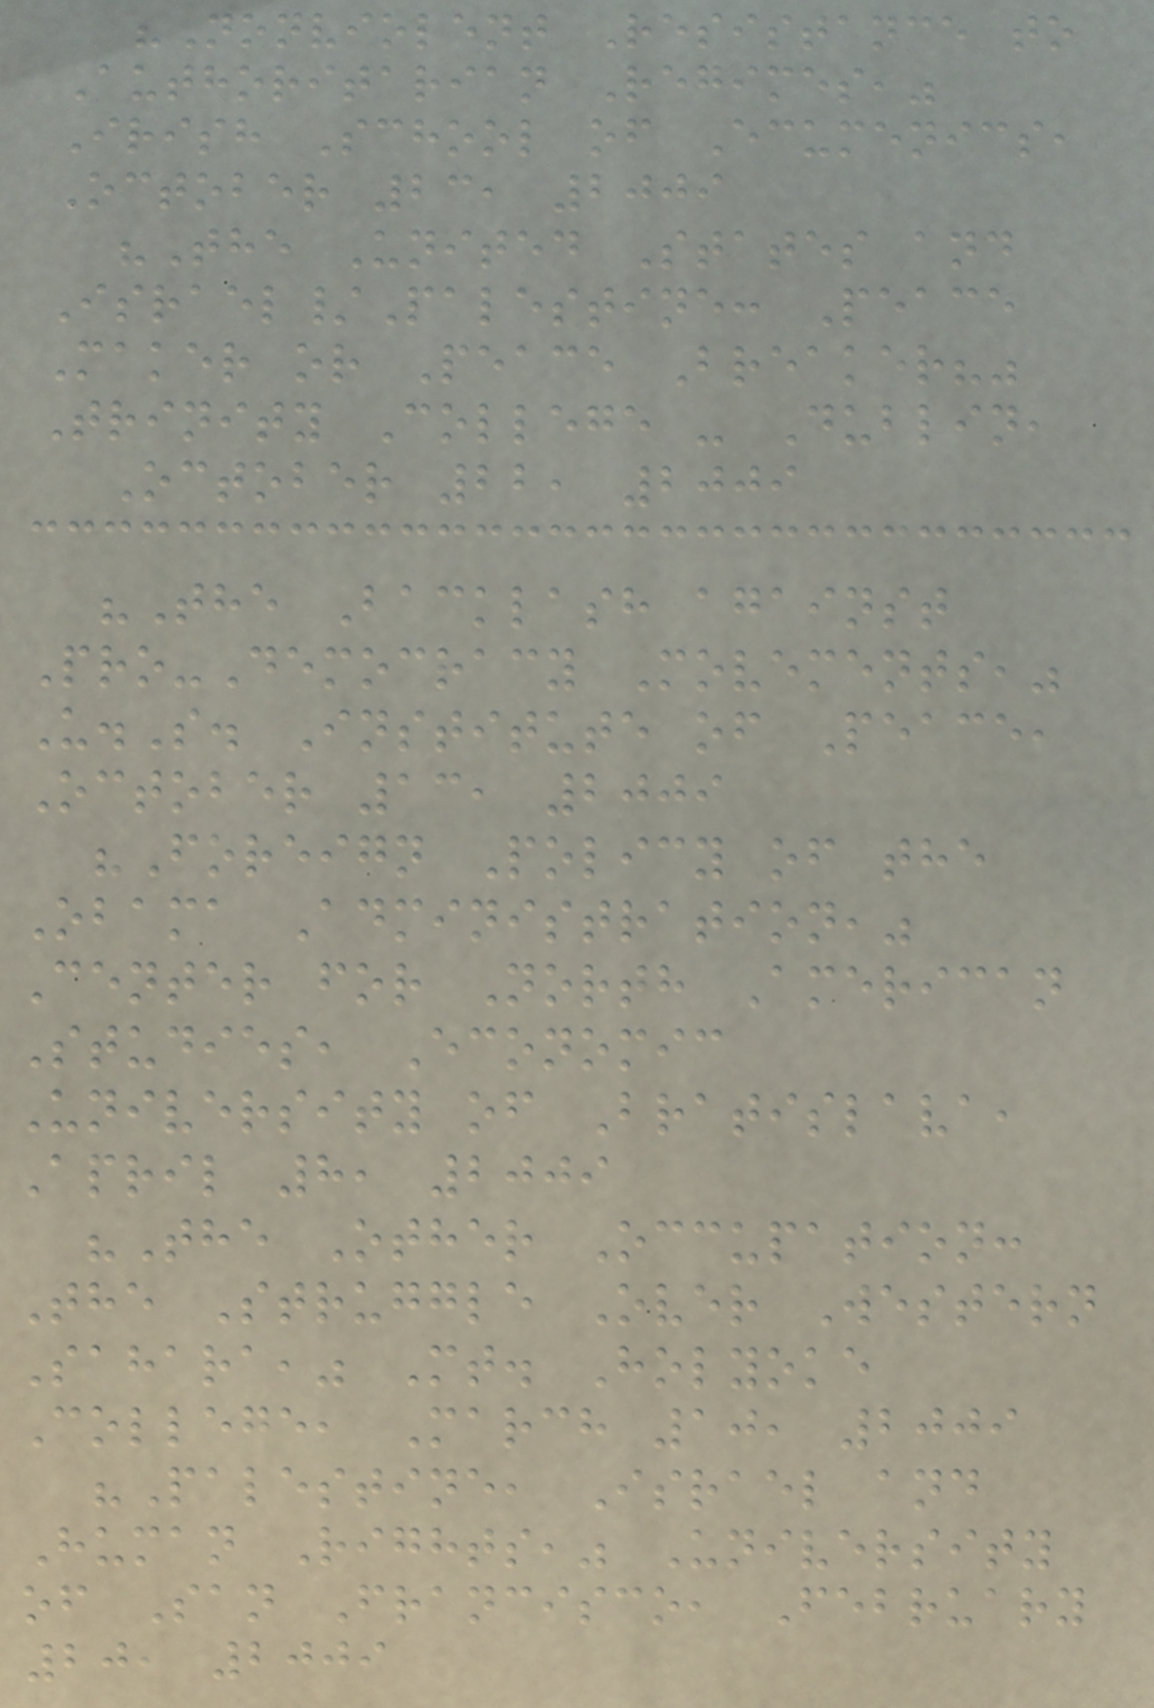"Nonviolent Resistance to
Authoritarian Regimes,"
Irish School of Ecumenics,
October 23, 2009
"The United States and
Israel/Palestine: Peace
Maker or Peace Breaker?"
Trinity College - Dublin,
October 22, 2009
"The Backlash against
Pro-Democracy Movements,"
U.S. Institute of Peace,
October 13, 2009
"Foreign Policy of the
Obama Administration,"
Center for North American
Studies, Economic
University of Bratislava,
April 8, 2009
"The Other Occupation:
The Struggle Over Western
Sahara," Mt. Holyoke
College, March 10, 2009
"Palestine, Israel and
Human Rights," University
of San Francisco, February
20, 2009
